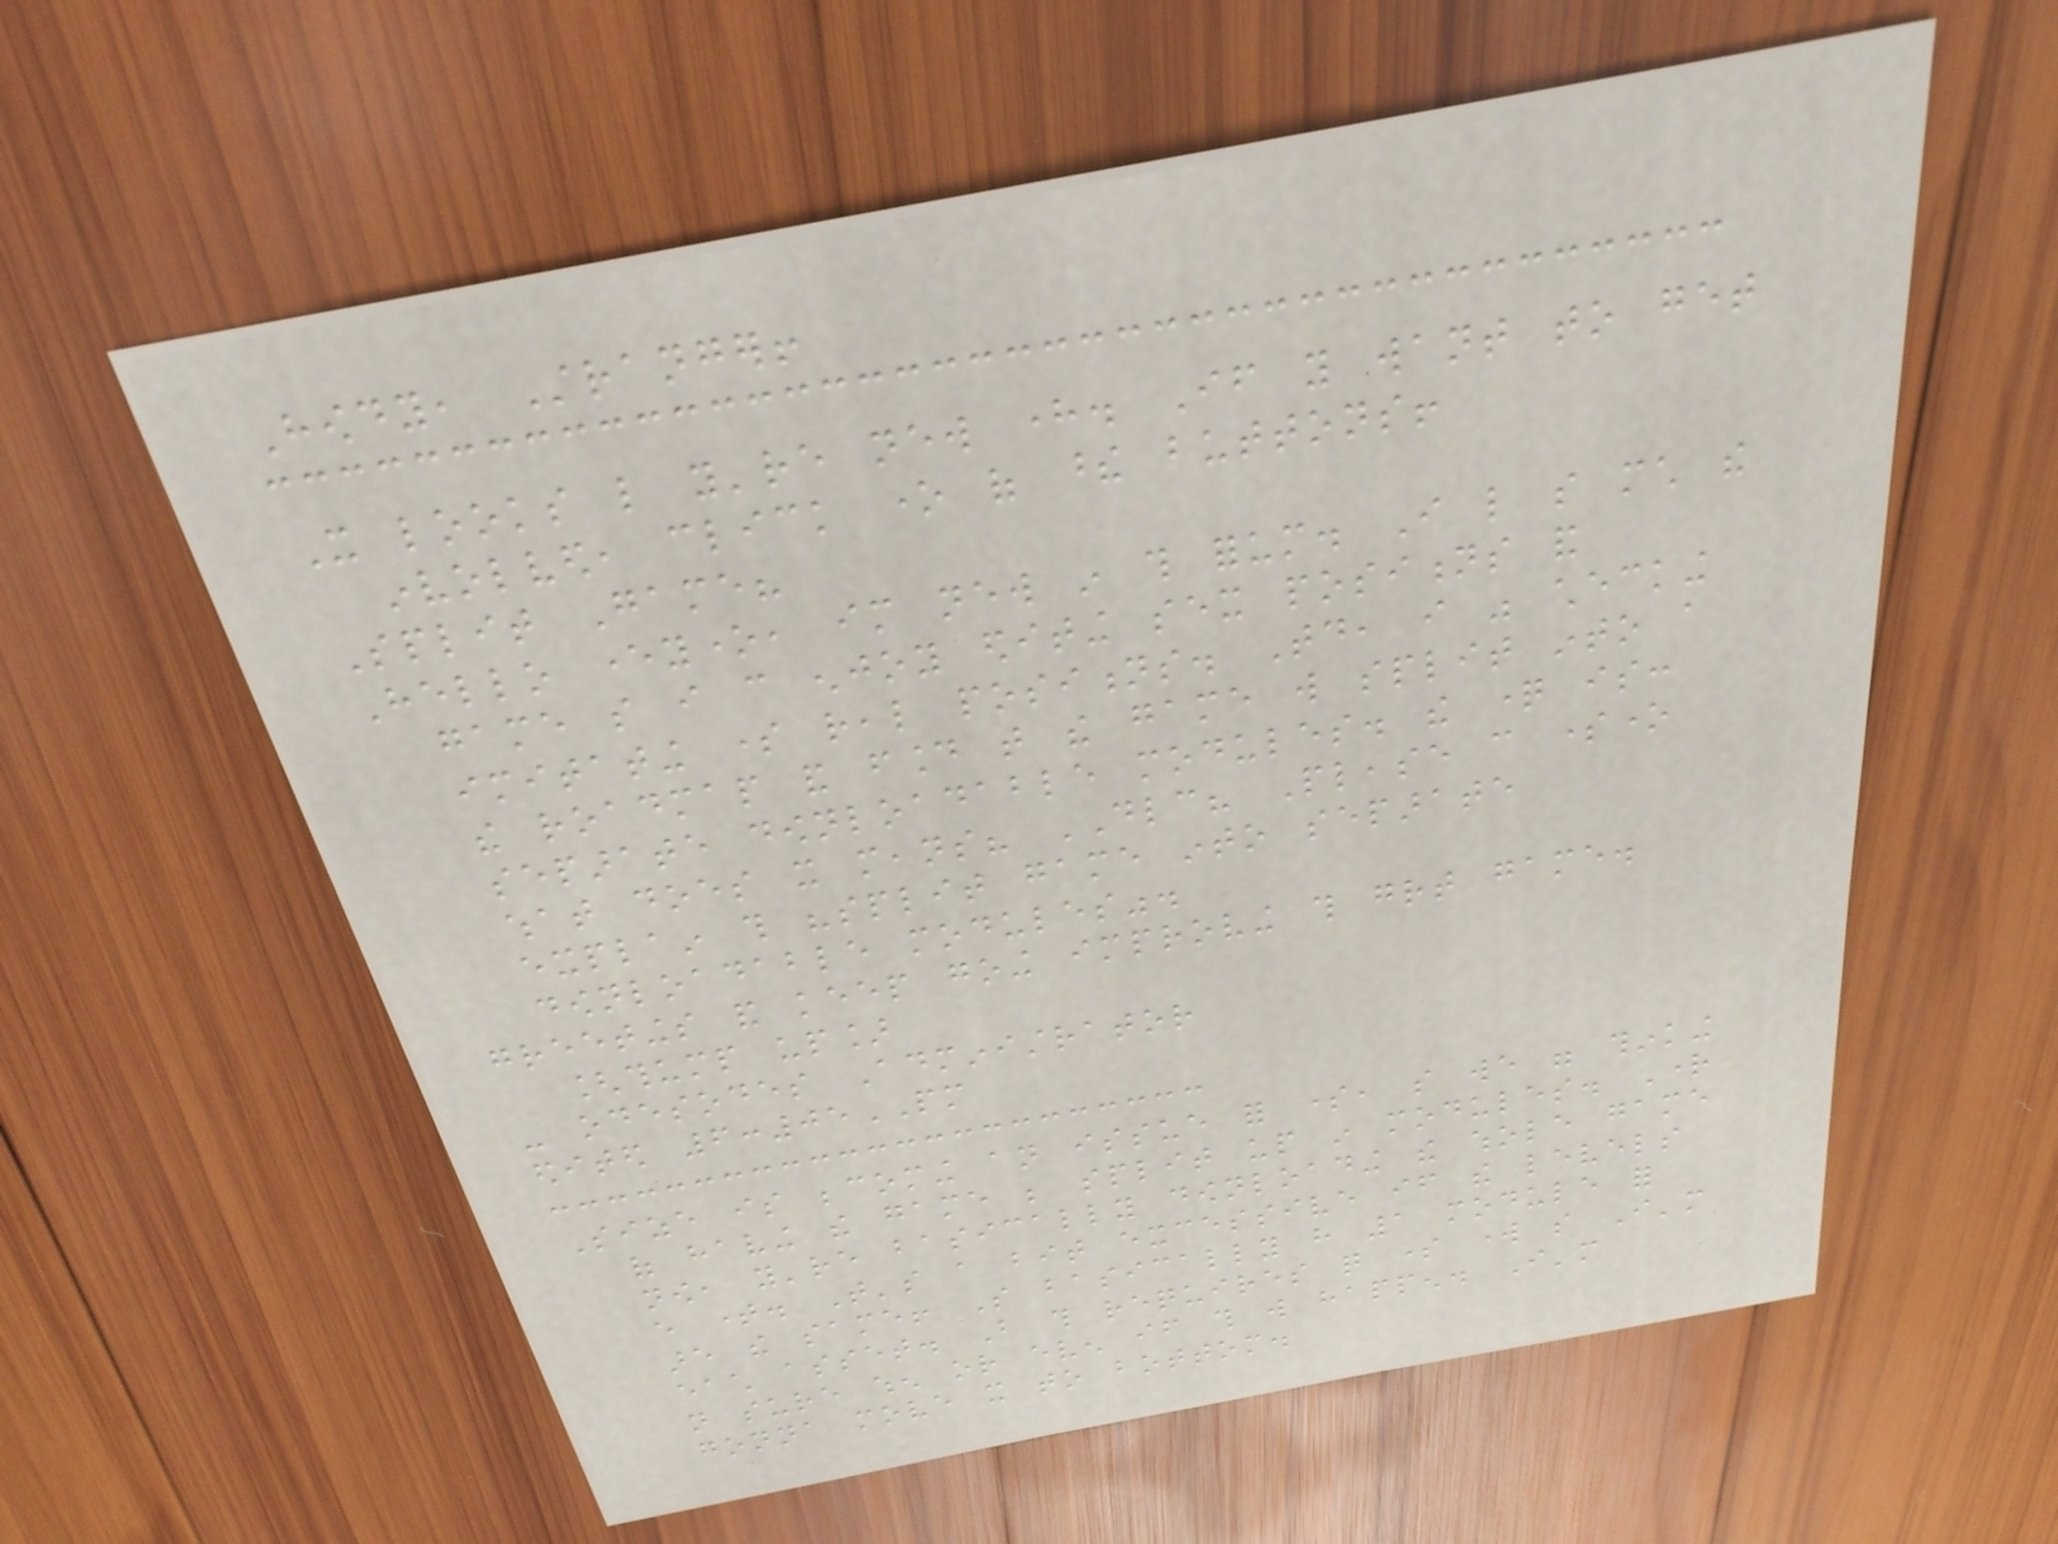Howdy, Stranger!
It looks like you're new here. If you want to get
involved, click one of these buttons!
Split Game?
Hello everyone, im new in this forum. I like so much the
game so i can enjoy editing sex positions and
imitating some real positions. Today, i was checking
the roadmap and found that the game will split into a
separate downloadable modules. the question is:
what does it means? DLC? Please can someone
explain this "split game into separate
downloadable modules".
greetings and keep going improving this great game.
[thump up]
- odesodes Administrator
edited 6:05PM
Size is becoming an issue for some, so we were thinking
of having the game be split up in modules. Right
now, you're basically downloading the whole game
every time. That's a bit excessive if the levels
are the same! So basically have 1 module for
each asset. But this requires quite some work so I'm
not sure when or even if this will happen. I'm
gonna move it to bottom.
